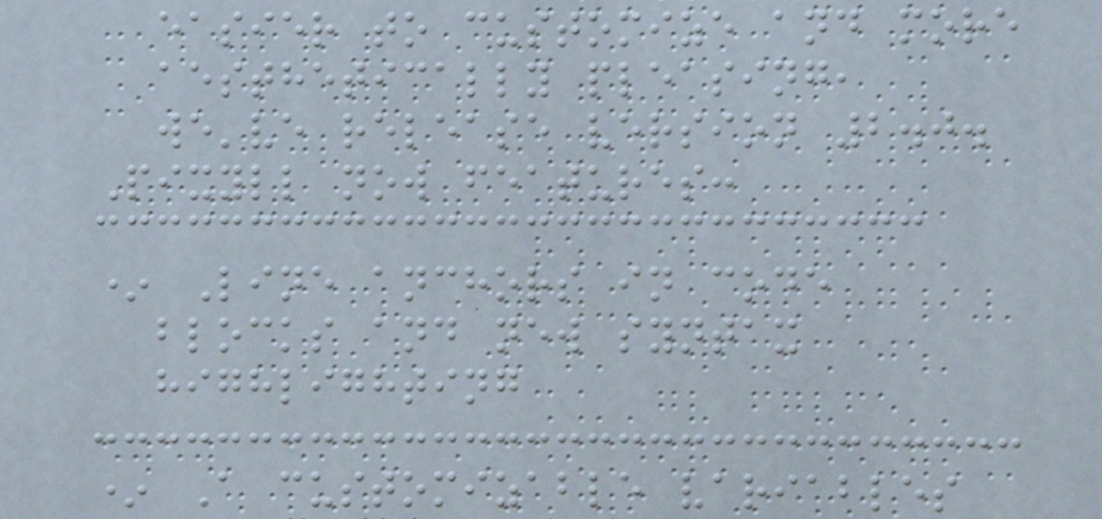easier to customize and more
aesthetically pleasing,
we've release version 2.0.
Pixyll now features:
* Line anchors in code
blocks and new syntax
highlighting
* A customizable variables
